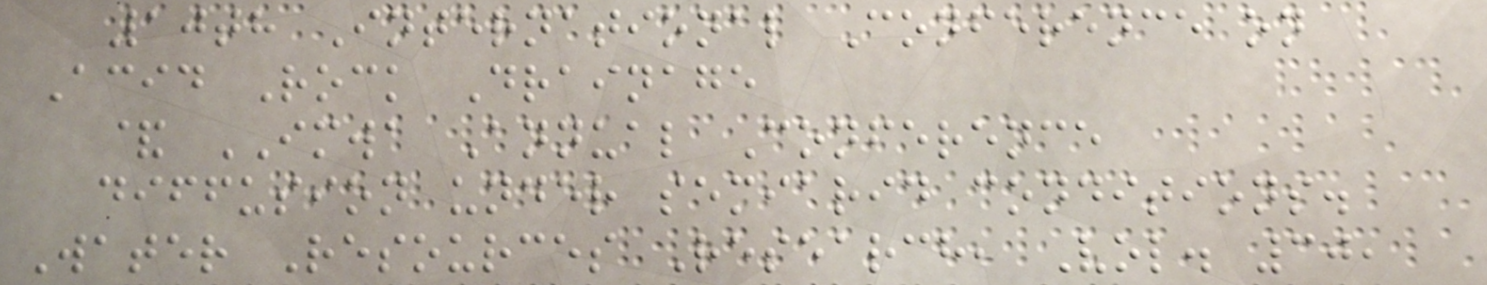10th International Conference on
Acid Rock Drainage
& IMWA Annual Conference
diffusion under semiarid conditions.
Water Resources Research, Vol. 30,
